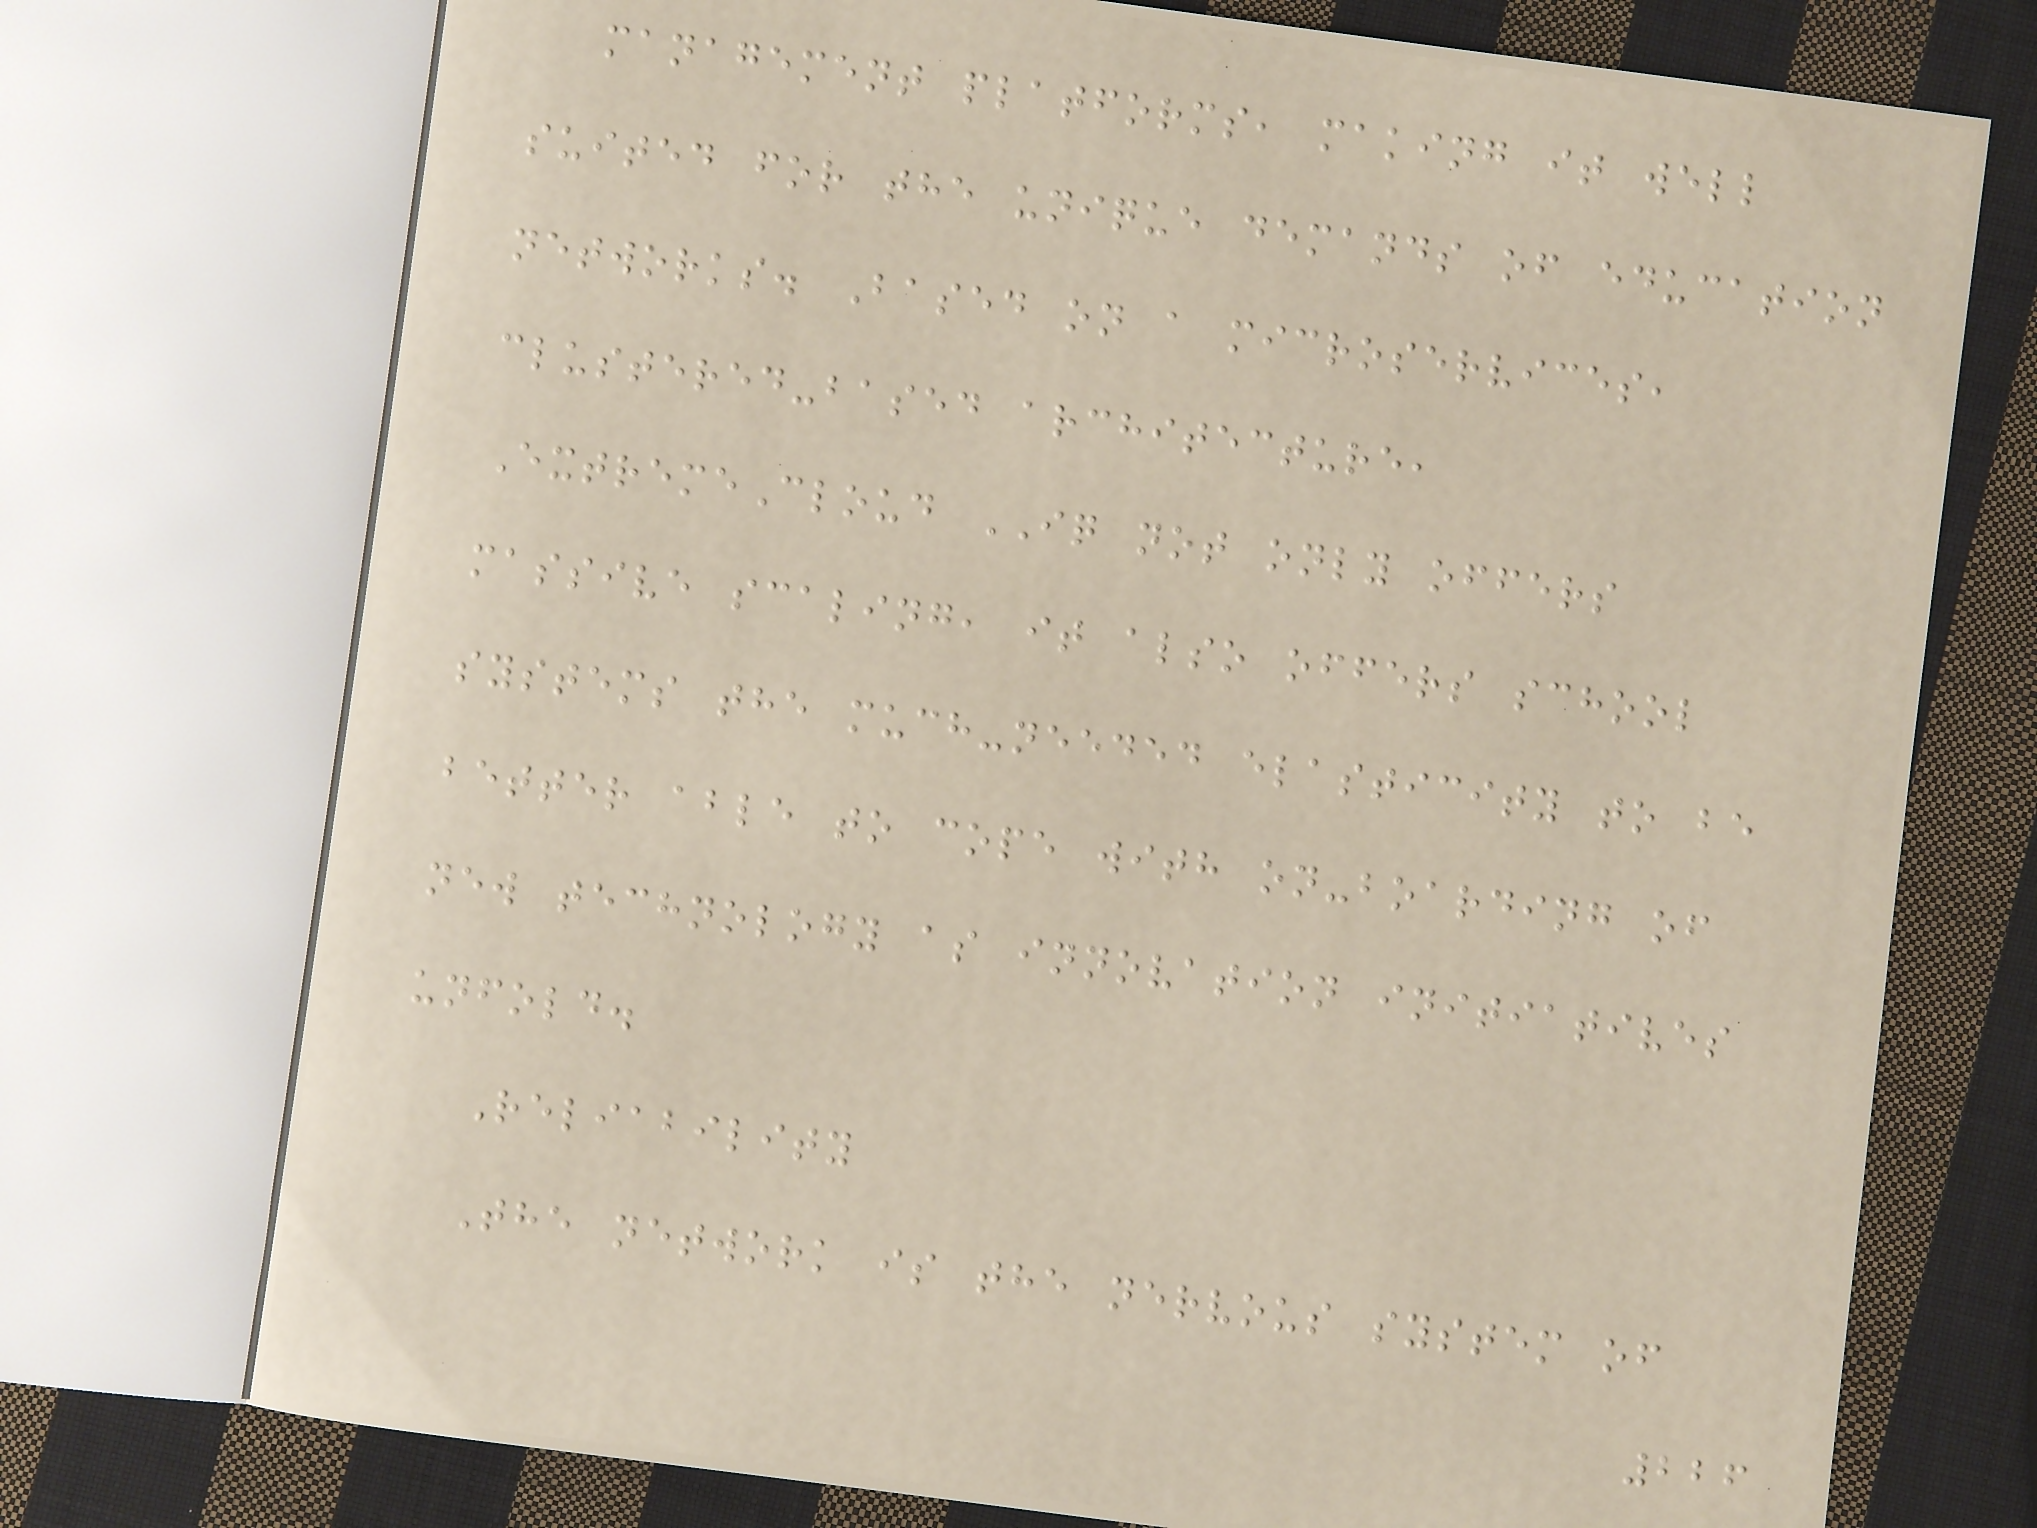management platforms, making it well
suited for the unique demands of education
networks. Based on a microservices,
clustered-based architecture,
ExtremeCloud IQ not only offers
massive scaling, it also offers school
systems the much-needed elasticity to be
better able to cope with on-boarding of
new technology as innovation initiatives
unfold.
Reliability
The network is the nervous system of
226
